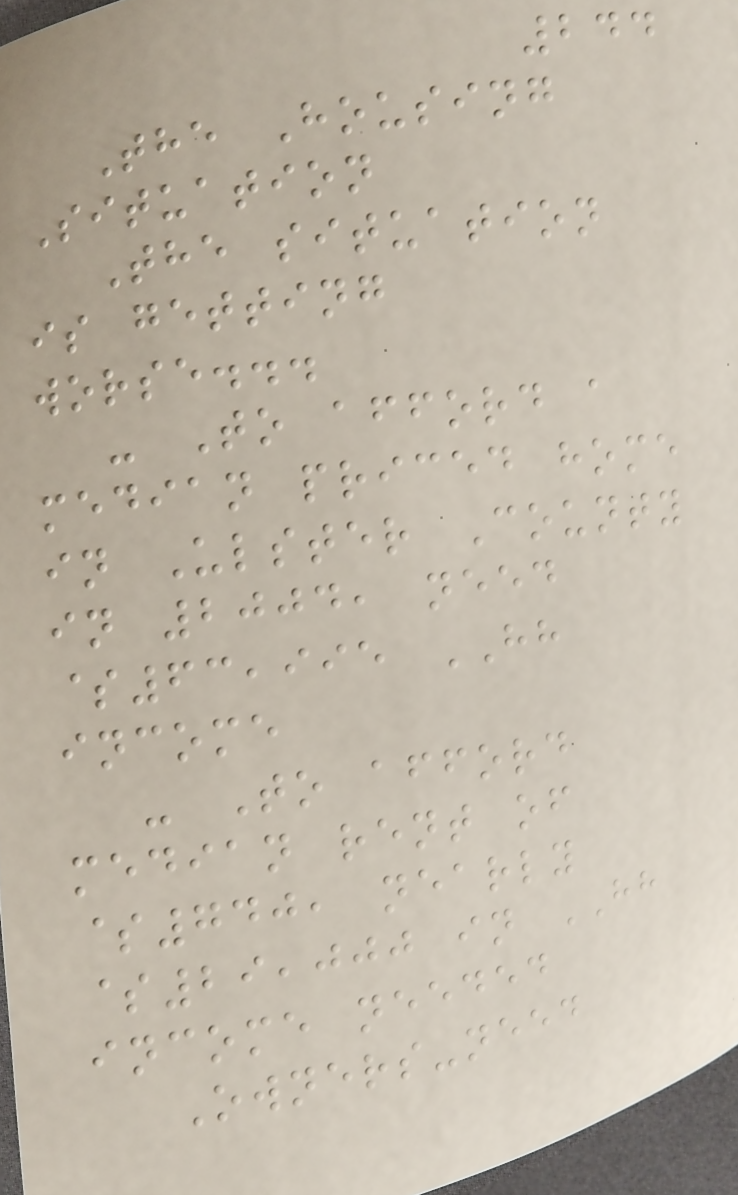244
The Housing
Situation
The situation
is getting
worse...
- To afford a
median priced home
in Ulster County
in 2004, need
$63,995 HH
income
- To afford
median rent of
$740, nearly
$29,000 in HH
income needed
Owners-need
